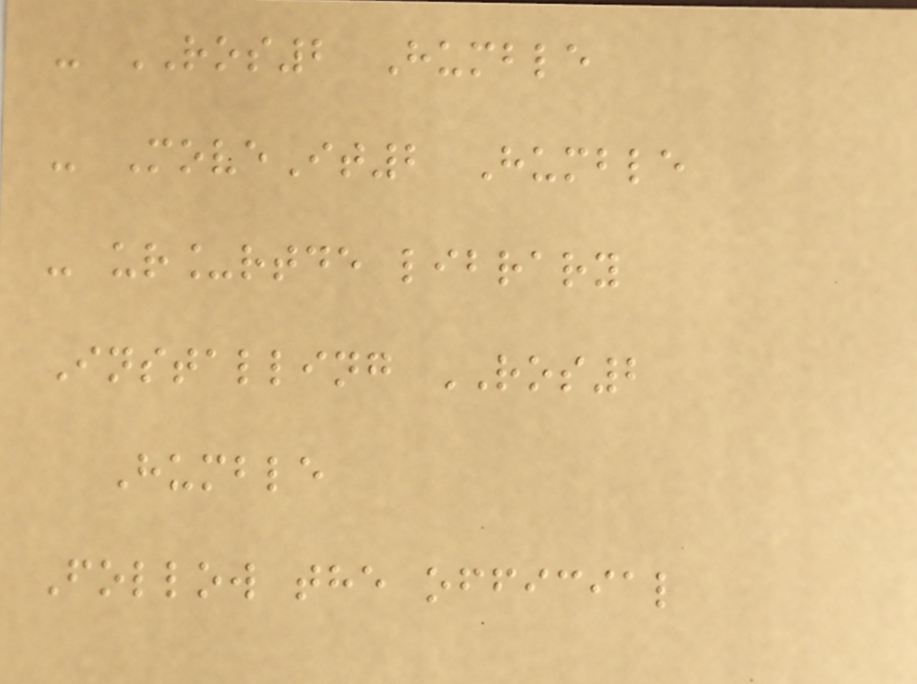- ROS2 Humble
- MoveIt2 Humble
- ur_rtde library
Installing ROS2
Humble
Follow the official
